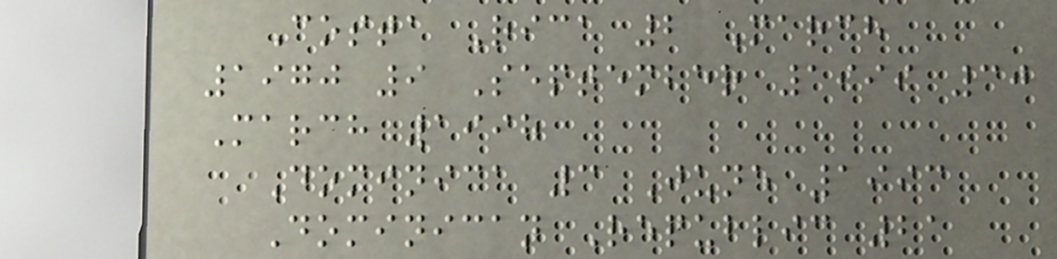Costa Rica 2 March
1970 9 September 1999 30
March 1998
Dominica 3 June 1993
Dominican Republic 21
